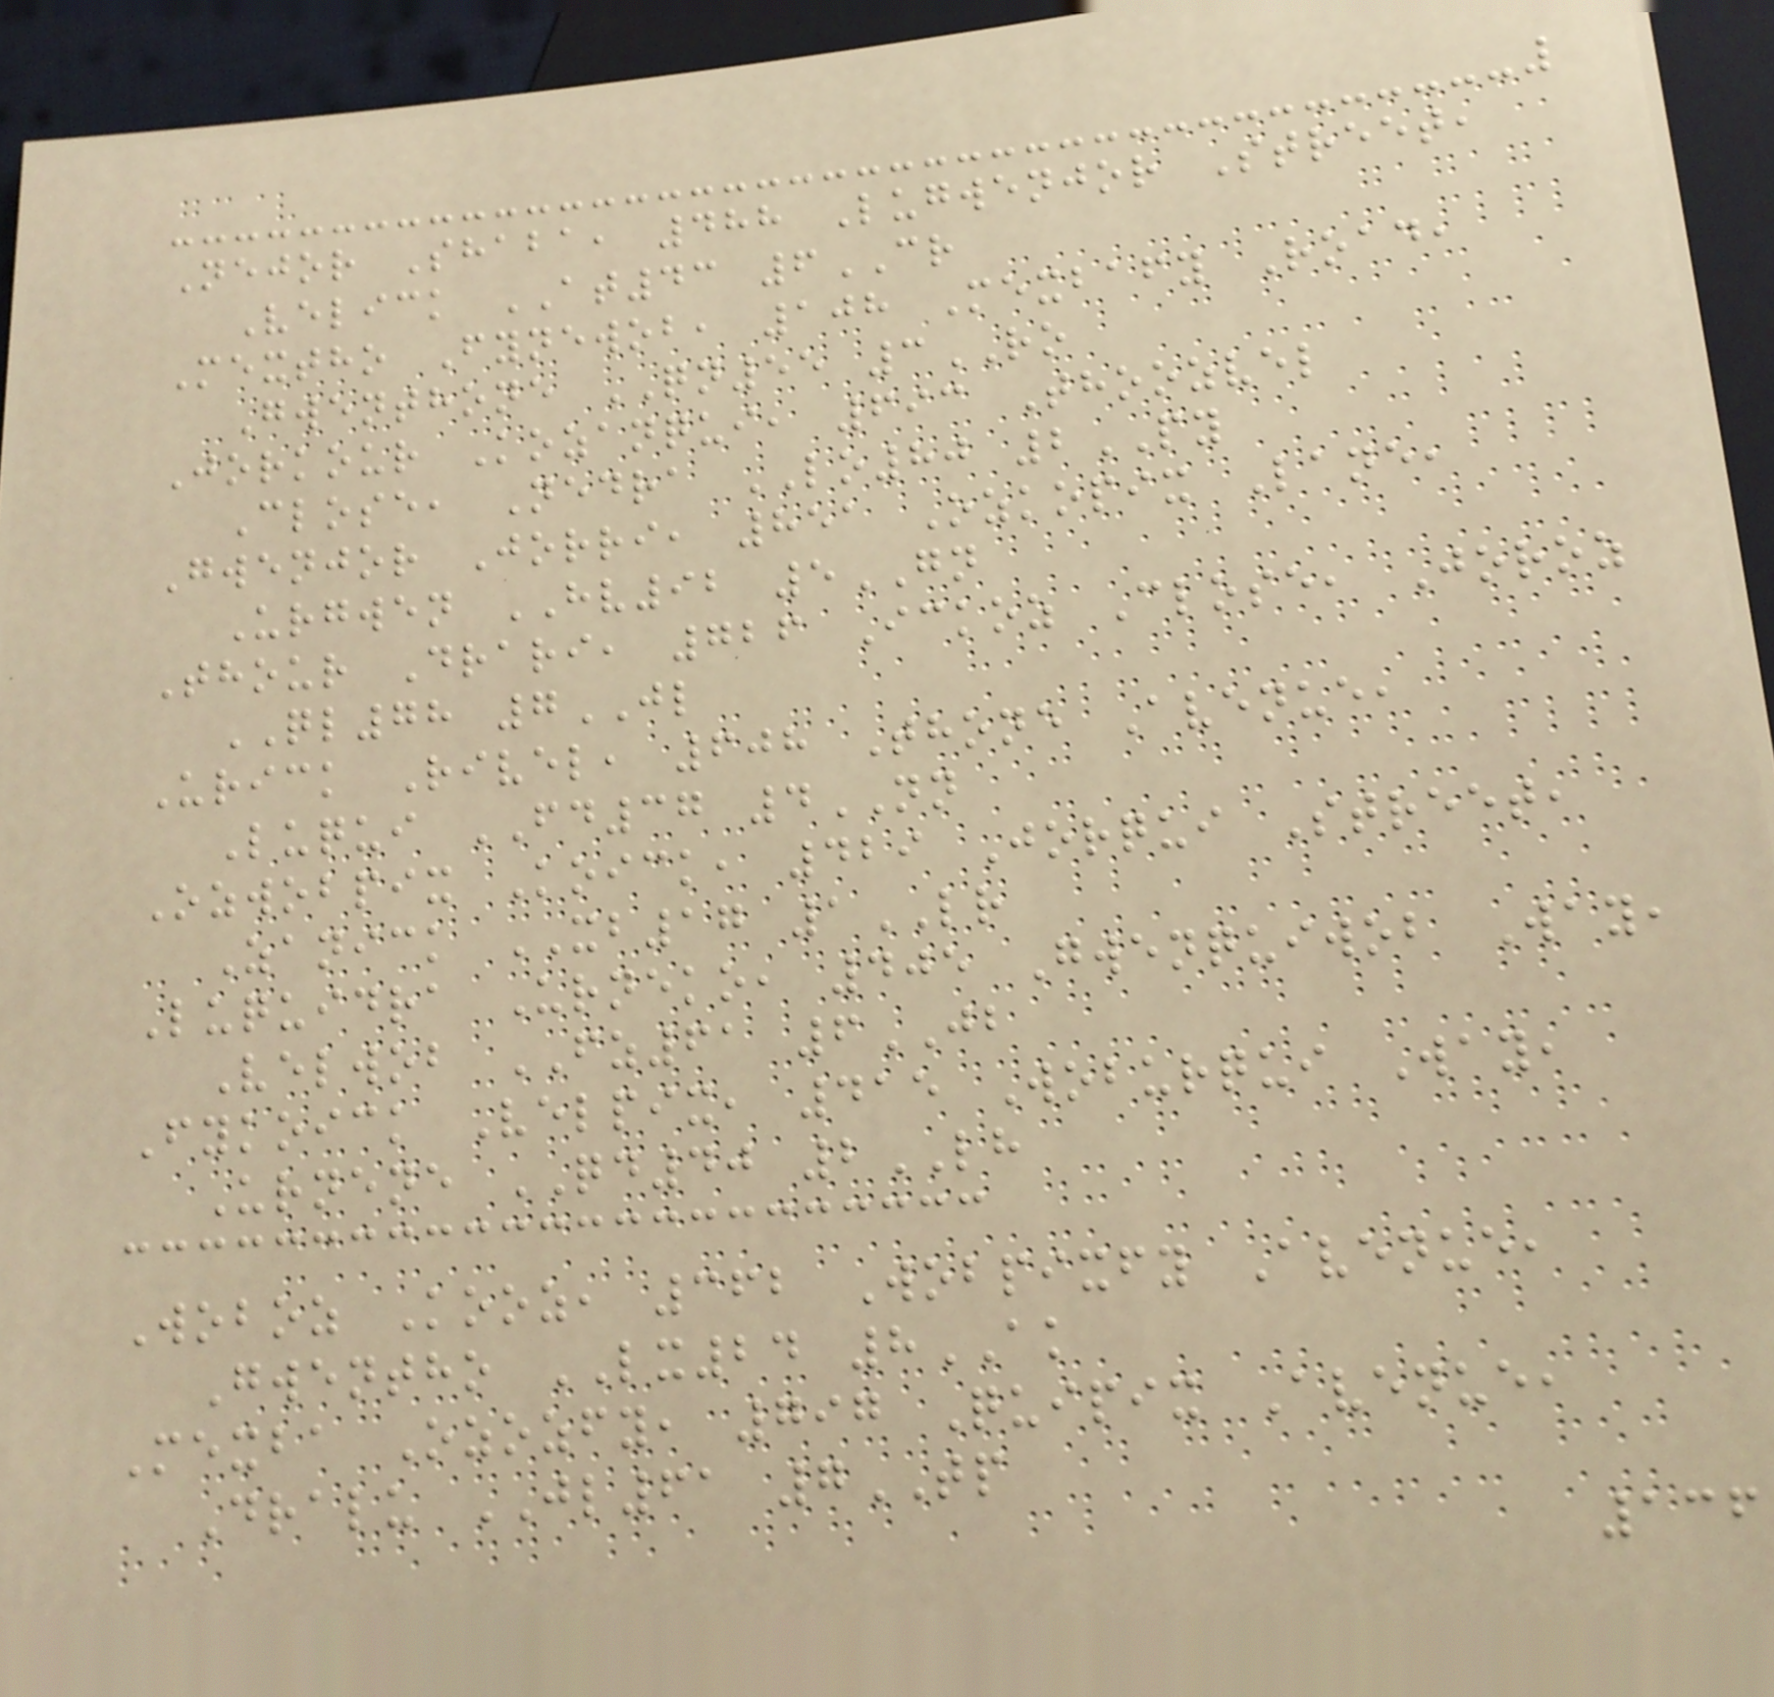Nejor Shaba, 488 Lugwenjor Street,
Velick AT43 6CR
Mextho Fynewob, 108 Mexbafy Road,
Gwenthone QN55 3RO
Jorkour Kozanqui, 693 Thoozvel
Close, Nedra LO80 2PY
Gwenjor Jorri, 851 Ozkopix Lane,
Urgwen HV92 5GN
Thour Drari, 726 Ickoz Close, Joroz
QL78 7JL
Urick Rivel, 608 Thone Avenue,
Luqui FD37 4NN
Ozwobpix Koick, 429 Jorqui Street,
Zanick XB17 1LR
Luquidra Urneko, 405 Gwenquiwob Way,
Velwob FZ61 6JB
Fykoick Velpix, 415 Woburqui Way,
Urnene QD40 2LH
Woboz Kooz, 362 Wobpixfy Avenue,
Gwentho LX24 8AK
Mexba Ozozfy, 797 Quipix Avenue,
Dralu JL61 7TP
136
